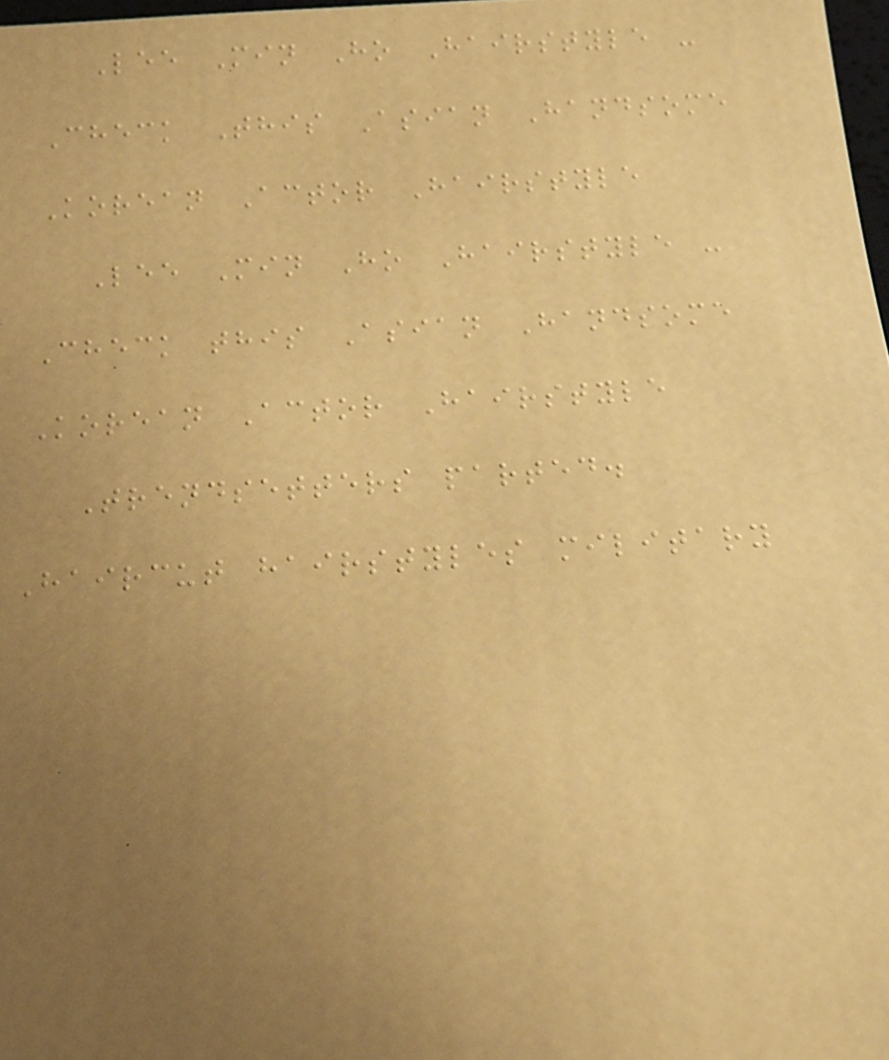Lee Min Ho Hairstyle -
Check This Asian Handsome
Korean Actor Hairstyle
Lee Min Ho Hairstyle -
Check this Asian Handsome
Korean Actor Hairstyle
Trendsetters parted.
Haircut hairstyles military
